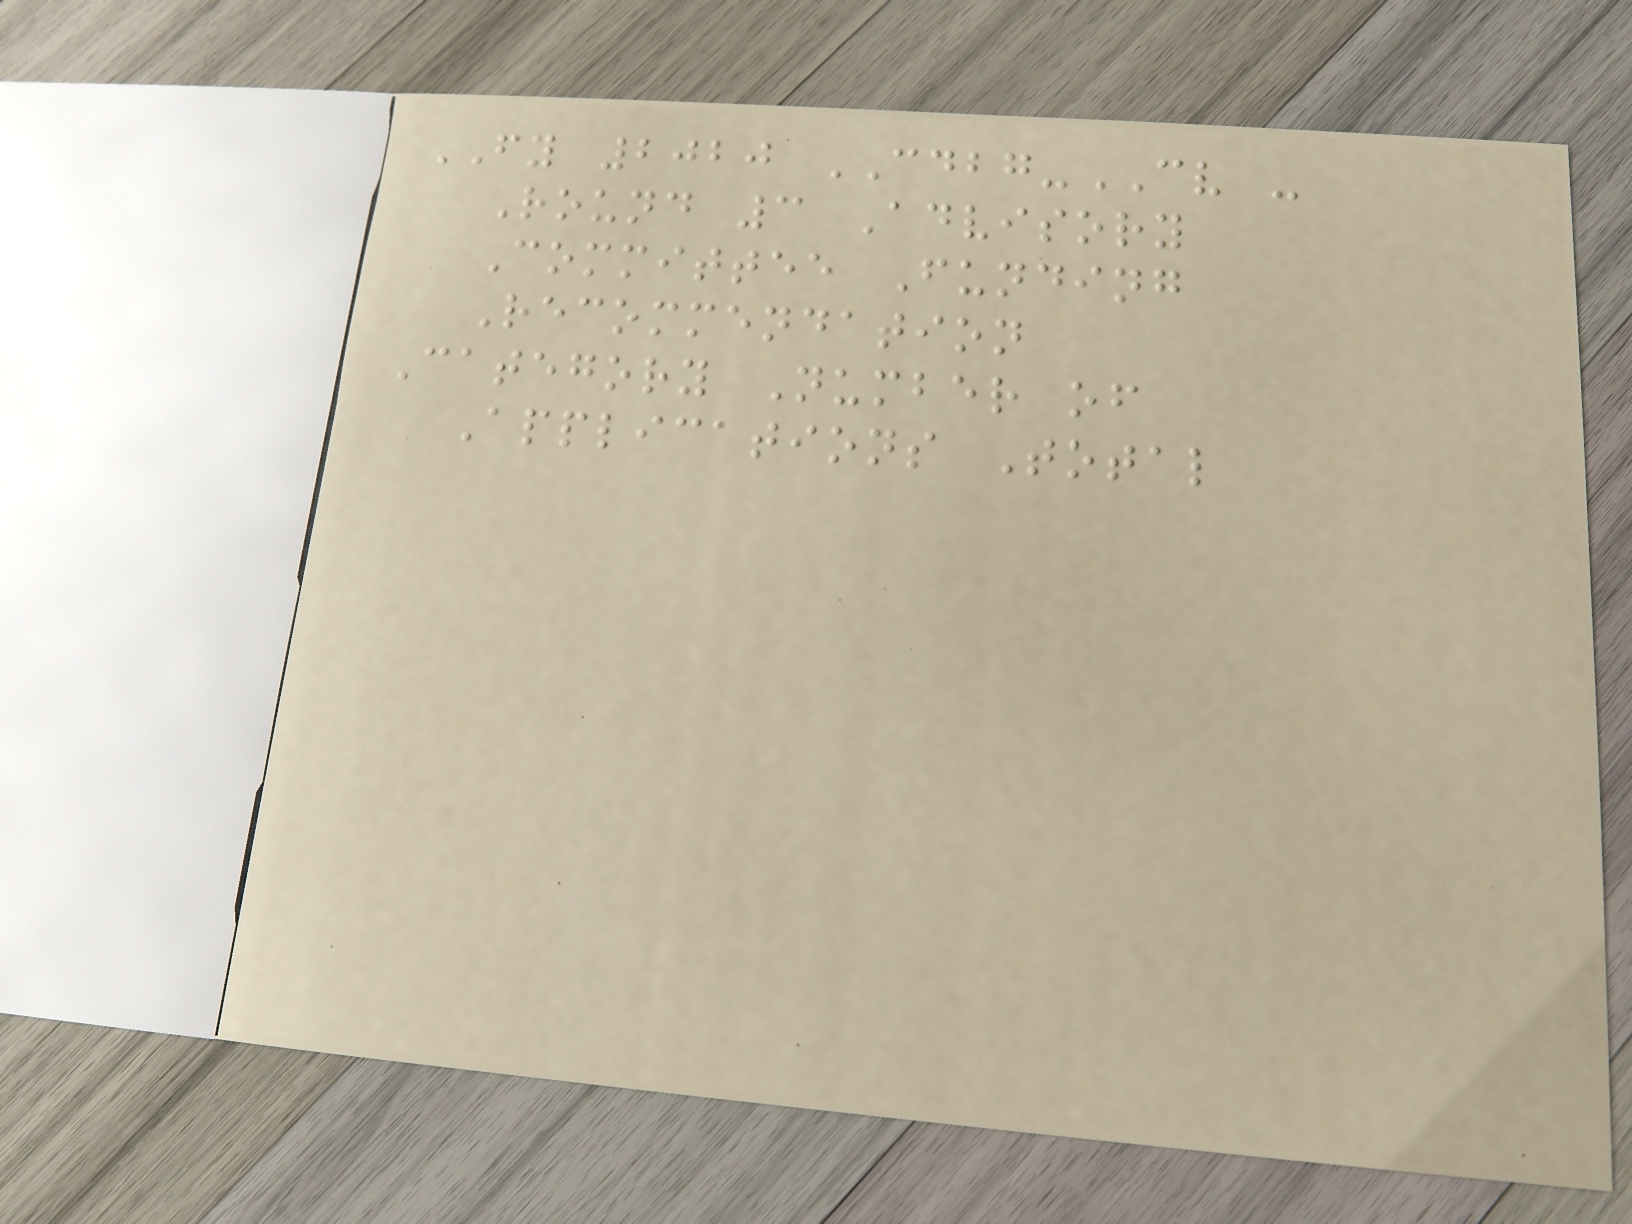FY 2020 CDBG-CV -
Round 3 Advisory
Committee Funding
Recommendation
Category Number of
Applications Total
